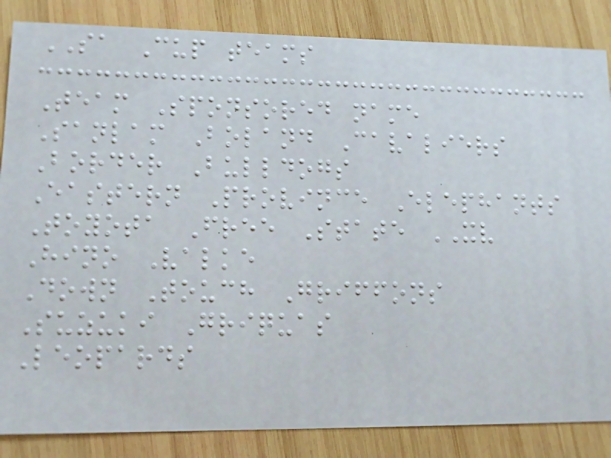SA Cup teams
Team Sponsored name
Sanlam Boland Cavaliers
Border Bulldogs
Eastern Province Elephants
Toyota Free State XV
Hino Valke
Down Touch Griffons
Suzuki Griquas
Leopards
